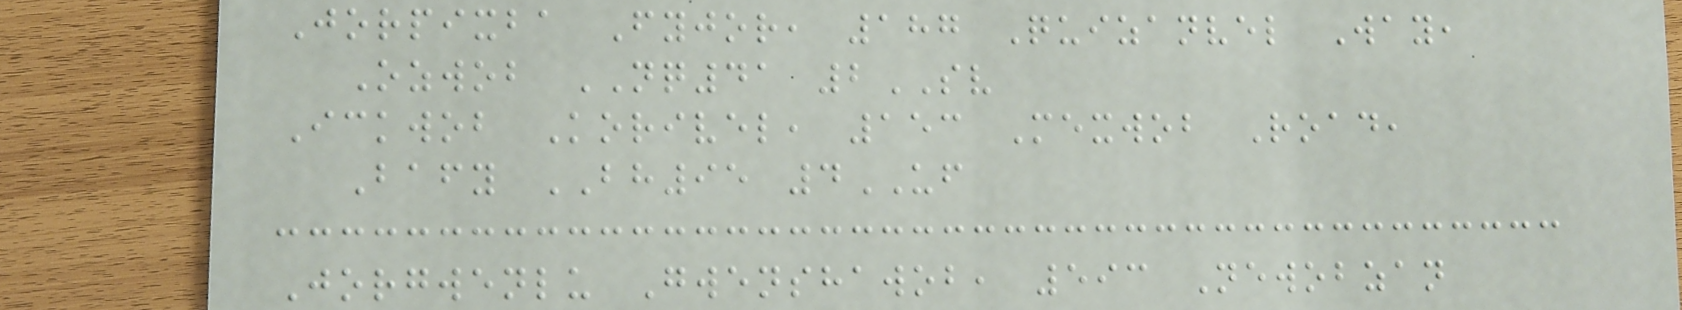Jorpixba Fyjor, 187 Quizanvel Way,
Ozwob NQ41 2SV
Ickwob Korivel, 153 Mexwob Road,
Bafy BH95 4UF
Jorgwenlu Gwenshawob, 593 Newobzan
